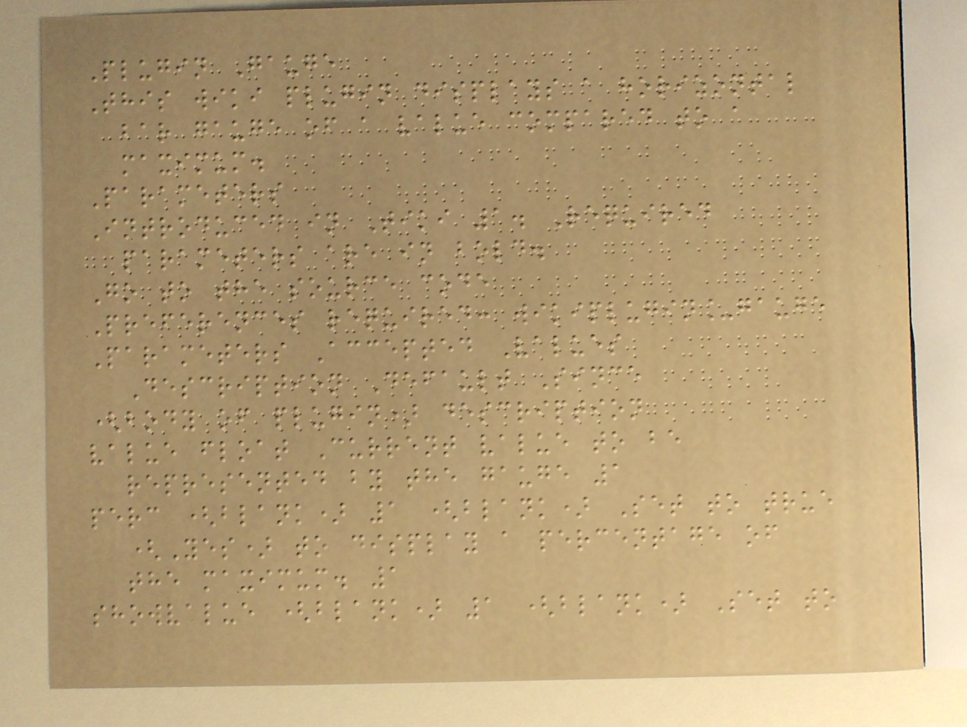Plugin Gauge
This wiki plugin displays a horizontal
bar gauge of a value compared to a
maximum.
Parameters
Introduced in Tiki 1. Required
parameters are in bold.
Go to the source code
Preferences required: wikiplugin_gauge
Parameters Accepted Values
Description Default Since
(body of plugin) description
value float Current value to be
represented by the gauge 1
perc (blank) 1 (blank) Set to true
(Yes) to display a percentage of
the maximum. 1
showvalue (blank) 1 (blank) Set to
